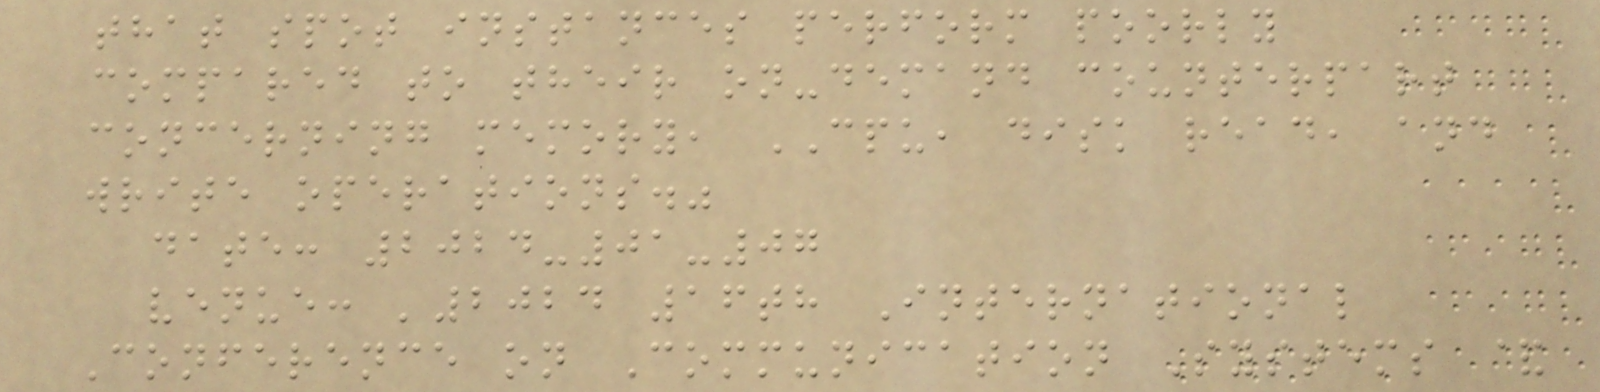that spot instances perform poorly
compared to their on-demand counterpart
concerning memory, CPU, disk read, and
write operations."
date: 2024-01-07
venue: '2024 16th International
Conference on Communication Systems &
